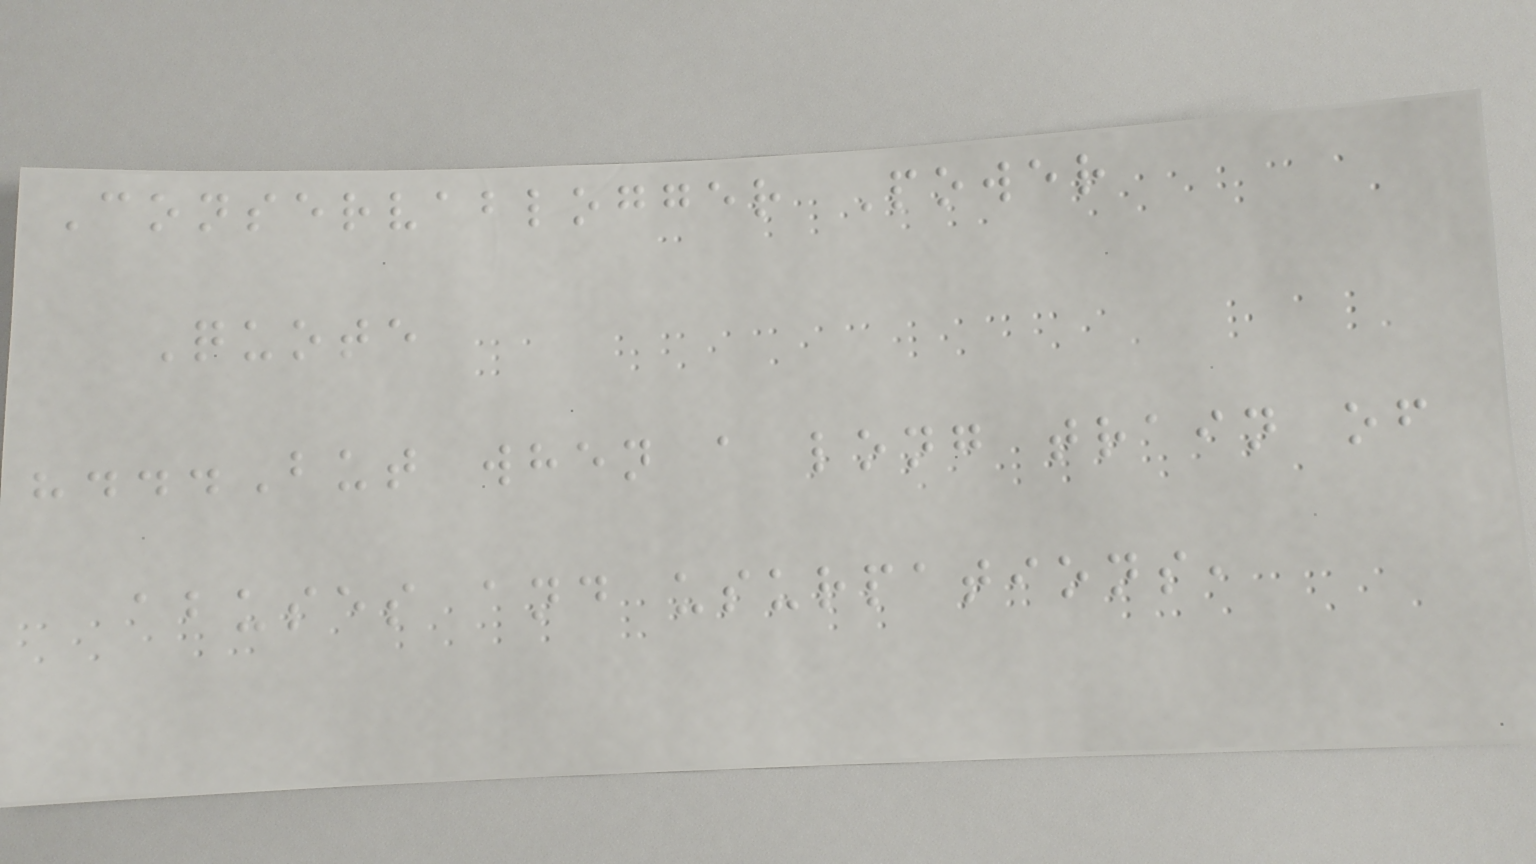Conservablogger Power
Quote
"...But when a long train of
abuses and usurpations,
